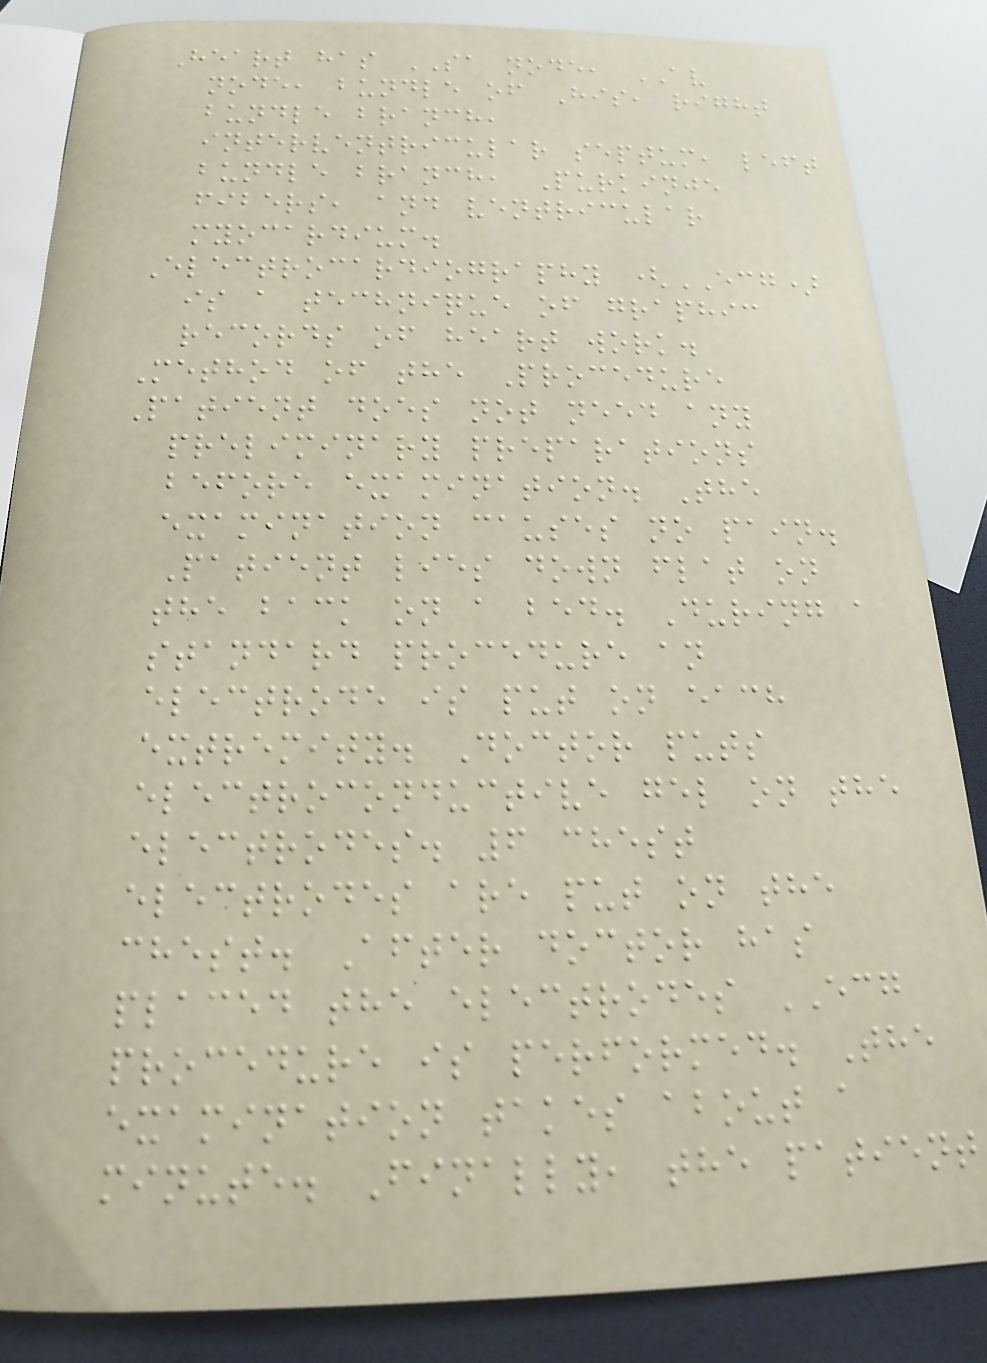Heart has SA node, AV
node, bundle of His, right
bundle branch,
interventricular septum, left
bundle branch, Purkinje
fibers, and ventricular
myocardium.
Electrocardiography (ECG)
is a technique of graphic
records of heart work.
Method of the Procedure
Patient does not need any
preliminary preparations
before examination. The
examination causes no pain.
Patient lies down flat on
the back on a bed. During a
standard procedure an
electrode is put on each
extremity. Doctor puts
electroconductive gel on the
electrodes. 6 chest
electrodes are put on the
chest. After doctor has
placed the electrodes ECG
procedure is performed. The
examination takes about a
minute. Finally, the patient
